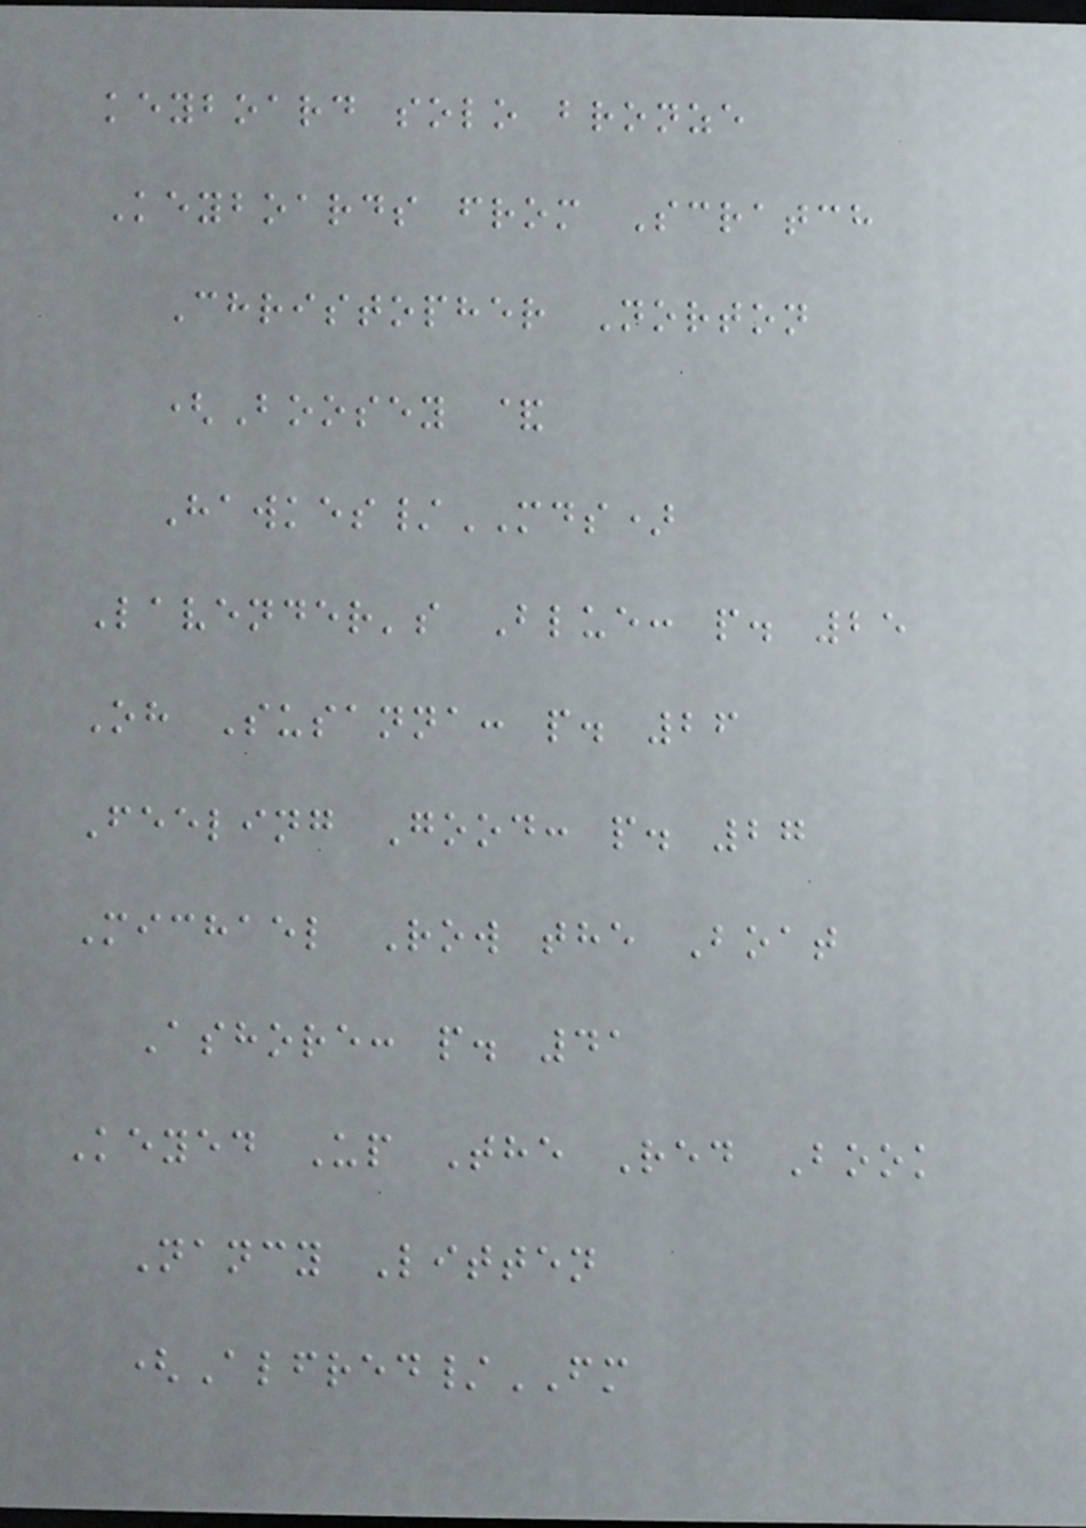keyboard solo bronze
Keyboards from Scratch
Christopher Norton
(Boosey &
Hawkes/MDS)
Lavender's Blue: p. 25
Oh Susanna: p. 26
Feeling Good: p. 27
Michael Row the Boat
Ashore: p. 41
Keyed Up The Red Book
Nancy Litten
(Alfred/FM
